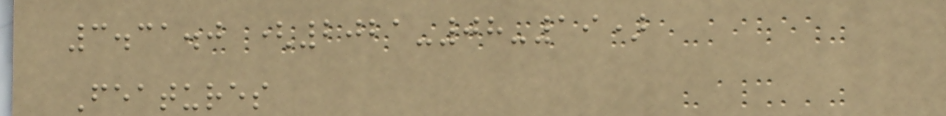3.31.0 (2021-08-19)
Features
